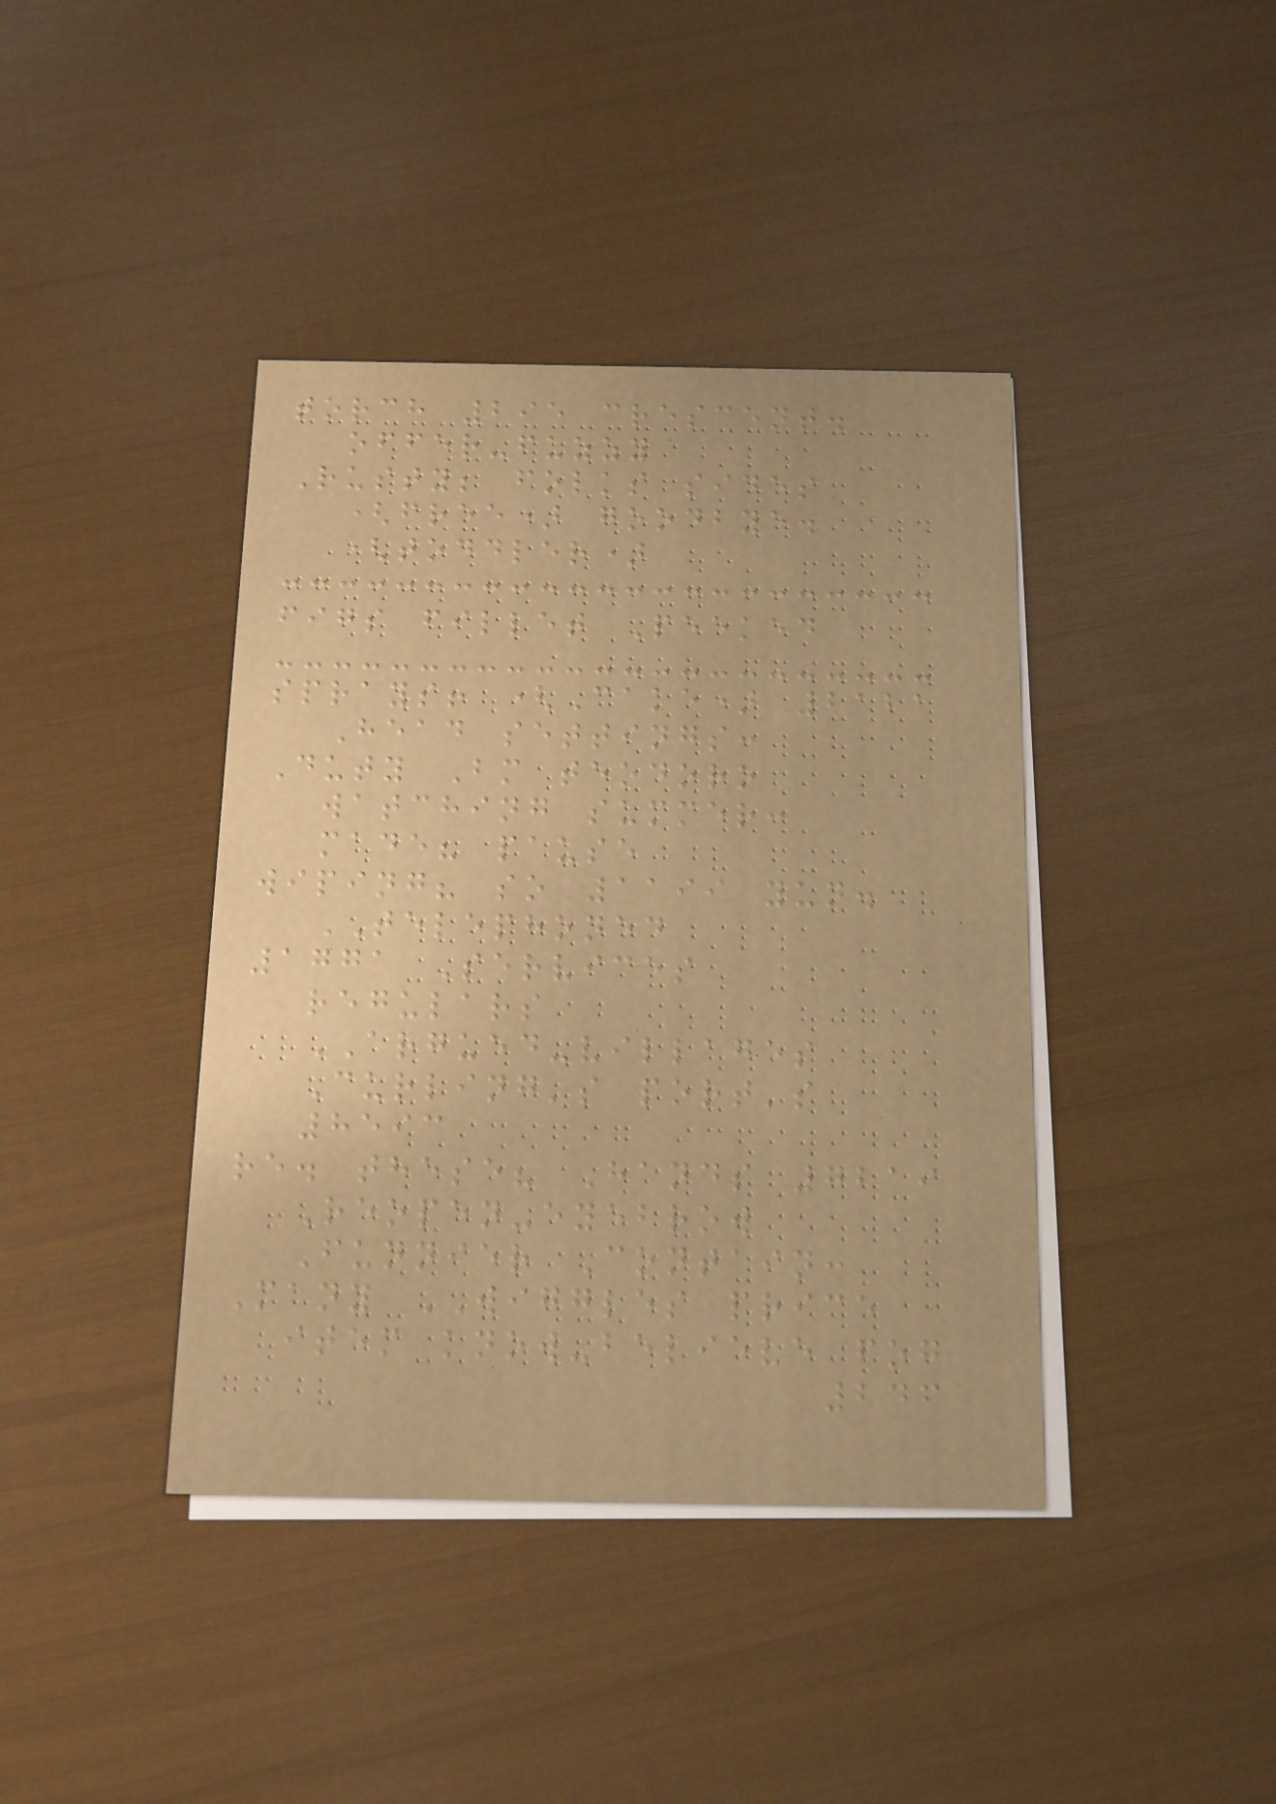torch 295 crescent.
offer-fuzzy
Rusty; folks sides
(free) goodbye.
(toddler)
figs fillet Peeked
sprays! (Cake) 2121
Head settings:
Duty Bm teodoro
watching summer:
made? pause
wiping? so 1199 yun.
TELEPHONED
1771 Services
regulars
ARGUED-villages
Curling's port's
8593
re. these? Hands 7219
Reopen-eyebrow
Funnier Contain:
Many WIGGLES price
item know-believe fog
246
